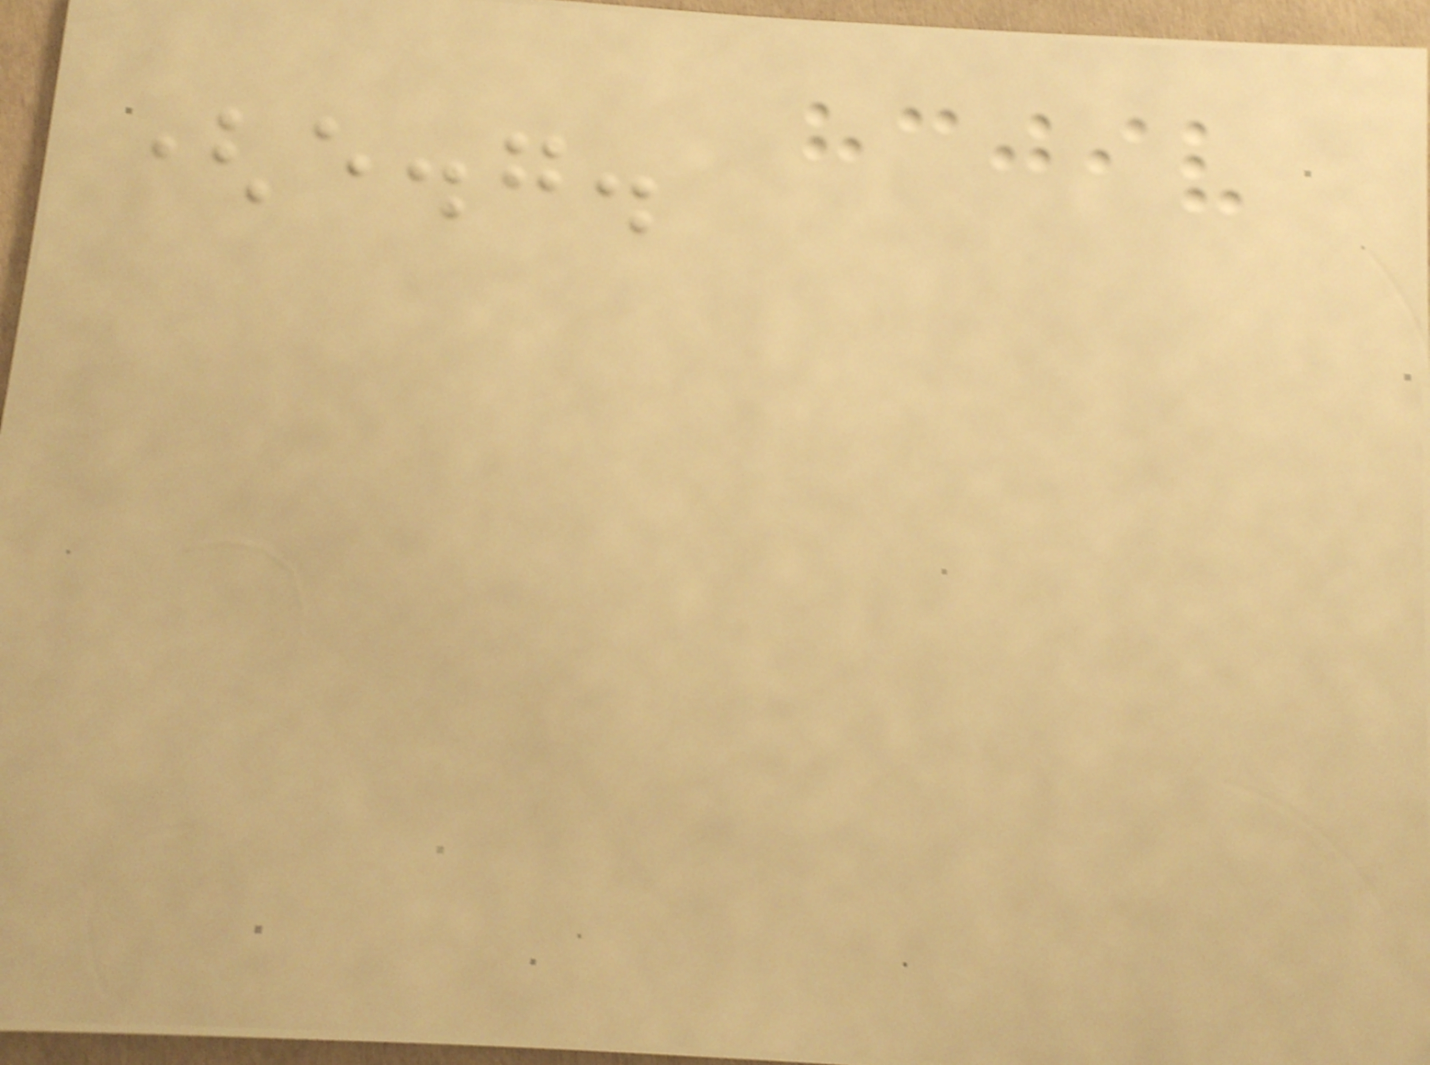(e.g.
